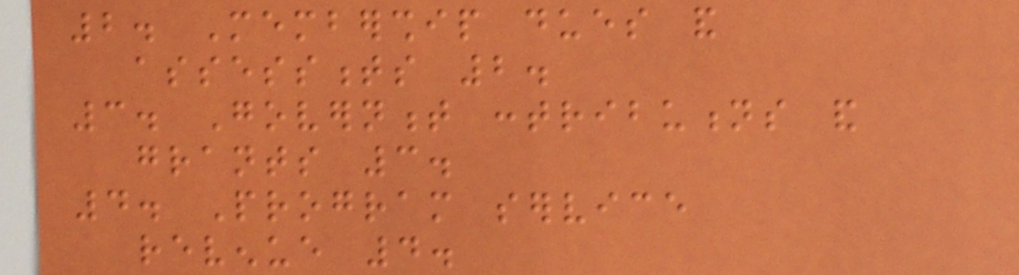2. Membership dues and
assessments 2.
3. Government contributions and
grants 3.
4. Program service
revenue 4.
